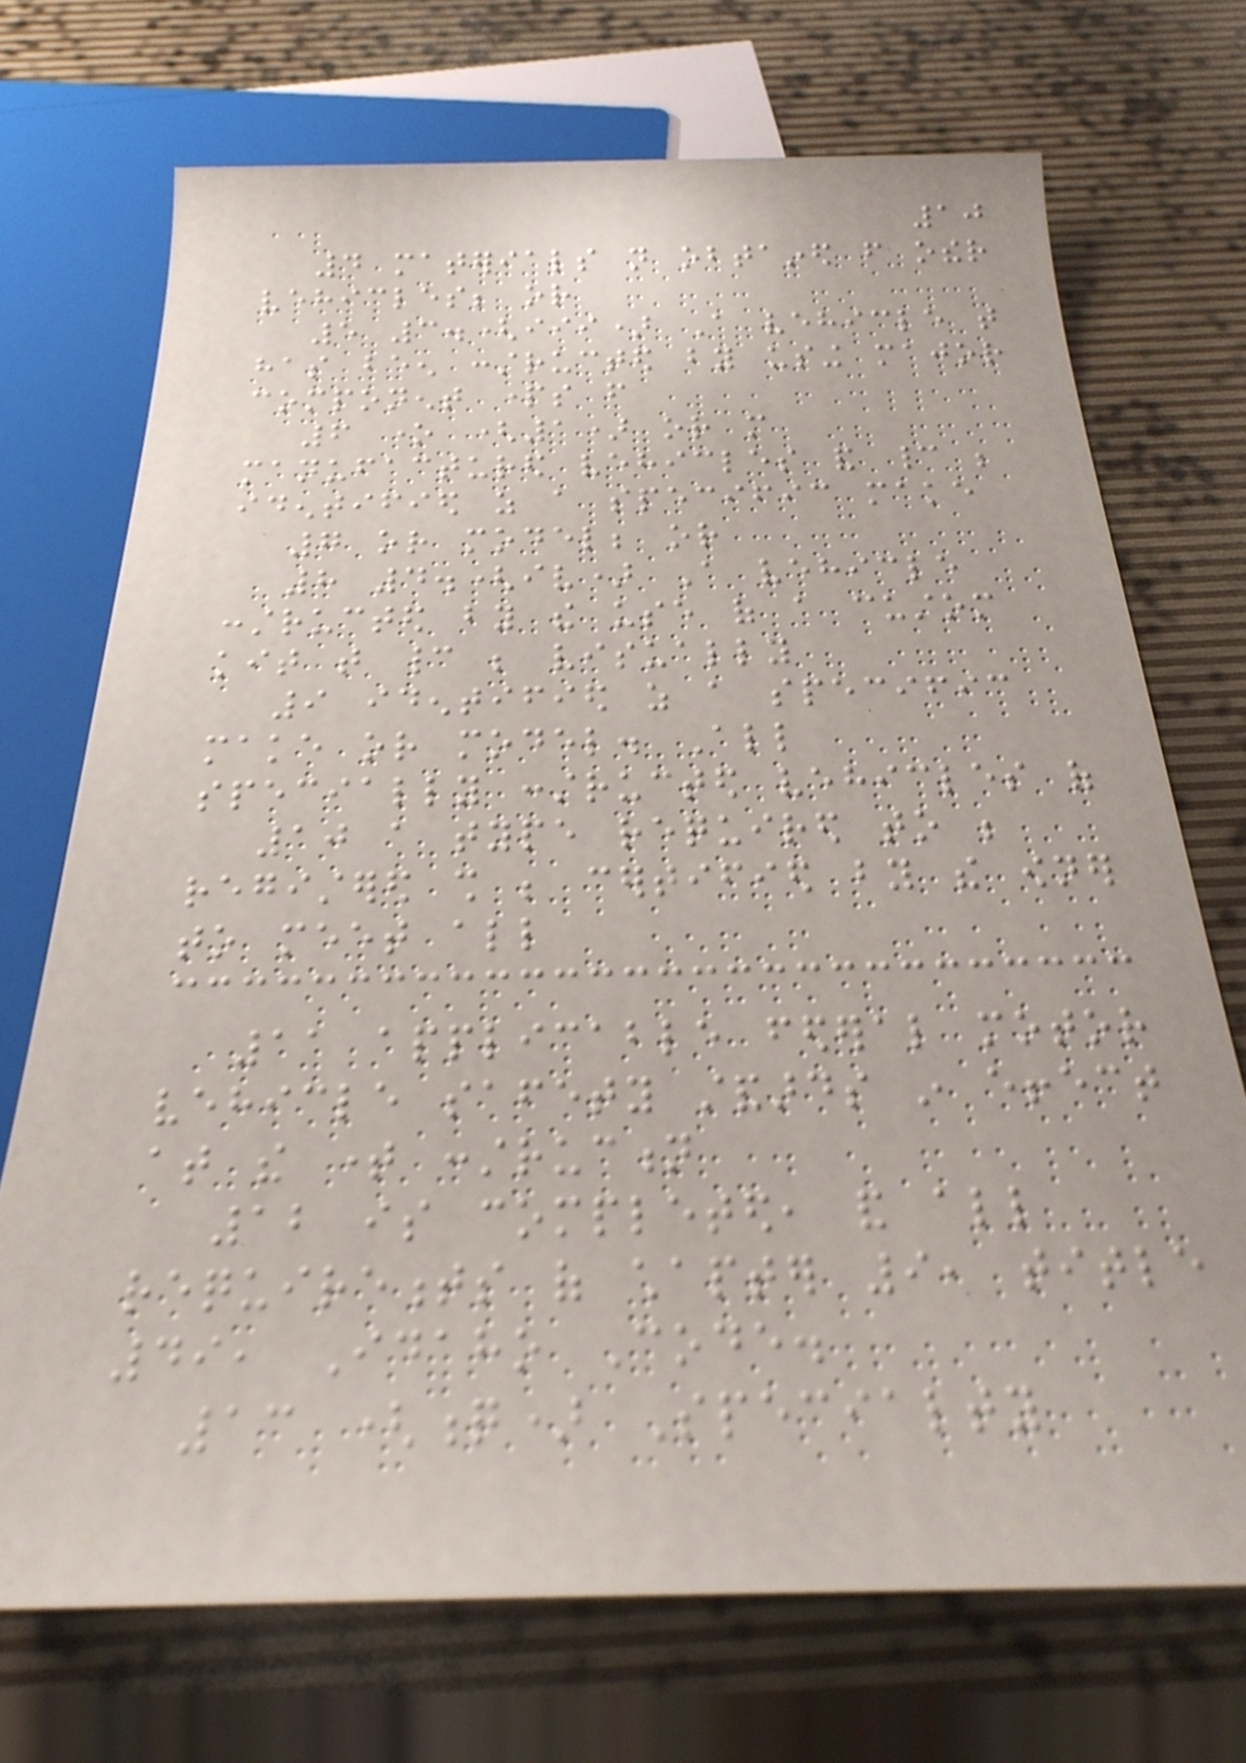10
4 materials not obtained from other
vehicles; or
5 3.(iii) A vehicle that
has been constructed by using major
component parts from
6 one (1) or more
manufactured vehicles and cannot be
identified as a specific make
7 or model; or
8 4.(iv) A vehicle
constructed by the use of a custom
kit that cannot be visually
9 identified as a specific
make or model. All
specially constructed vehicles of
10 a type required to be
registered shall be certified by the owner
to meet all
11 applicable federal motor
vehicle safety standards in effect
at the time construction
12 is completed, and all
requirements of chapter 9, title
49, Idaho Code.
13 (q) Specialty
